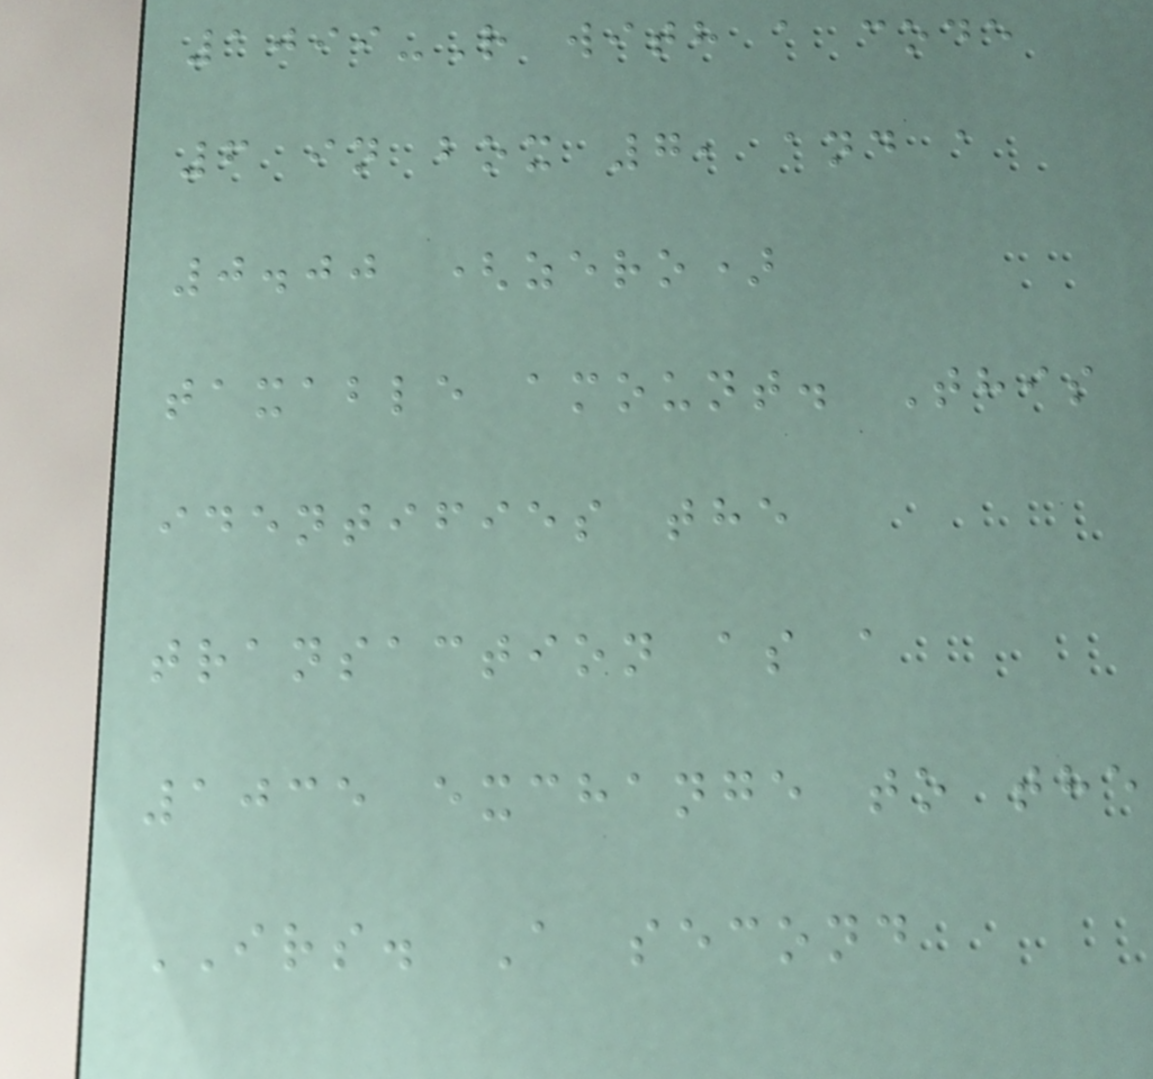1099-R with a code
6 in box 7, and a
0.00 (zero)
taxable amount. This
identifies the
transaction as a
1035 exchange to the
IRS. A second
